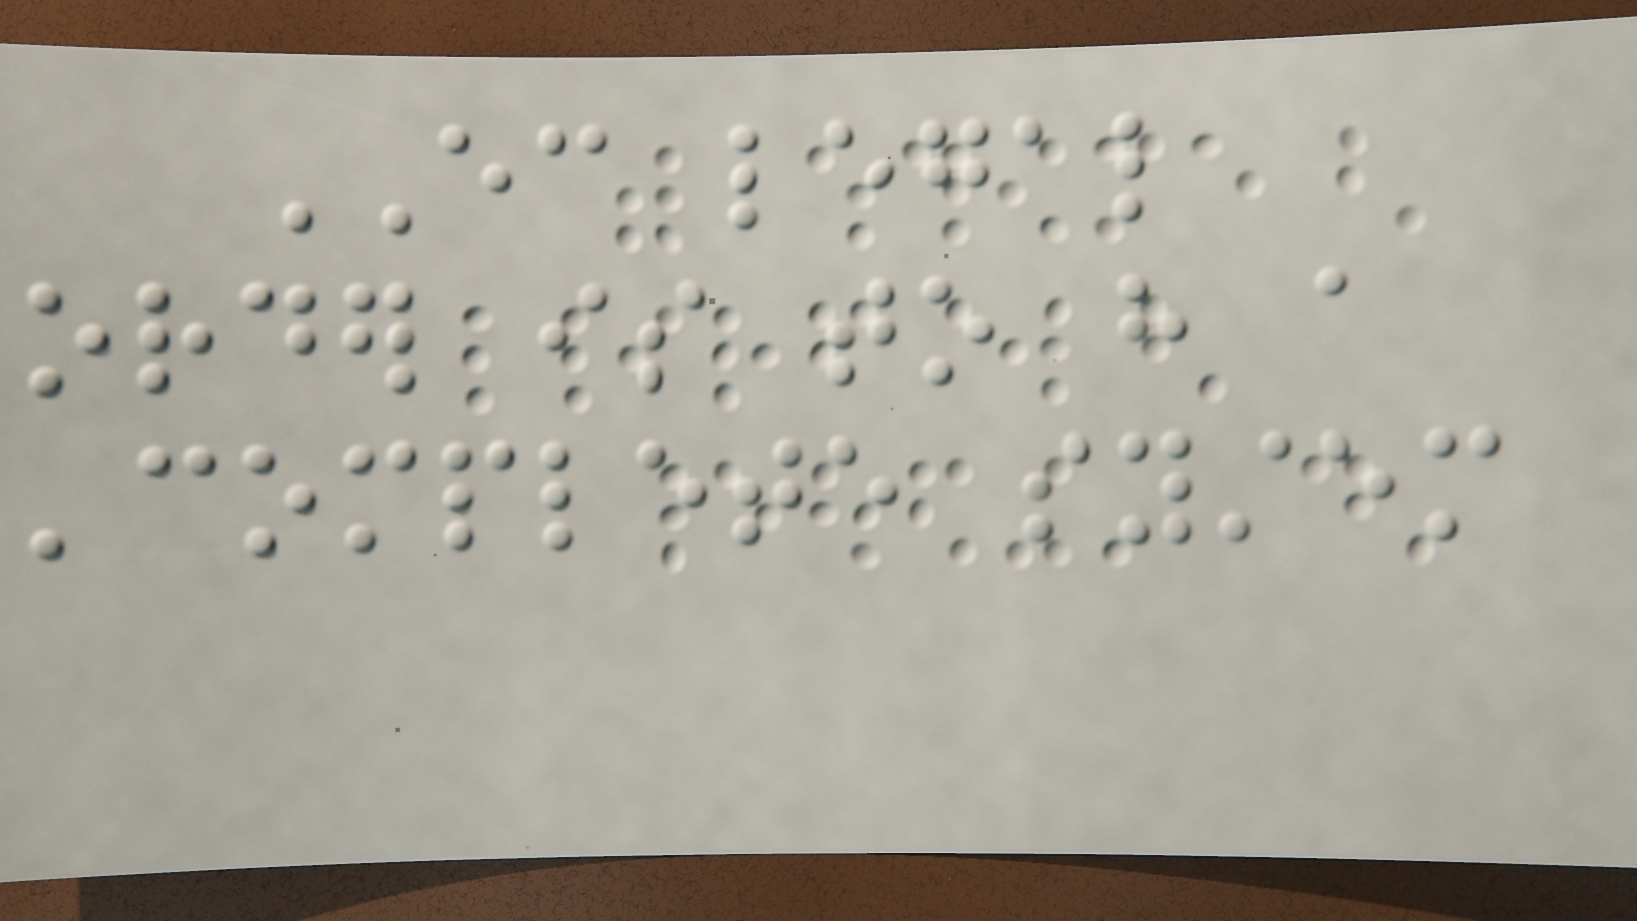EC legal
order is to have a
'complete system
